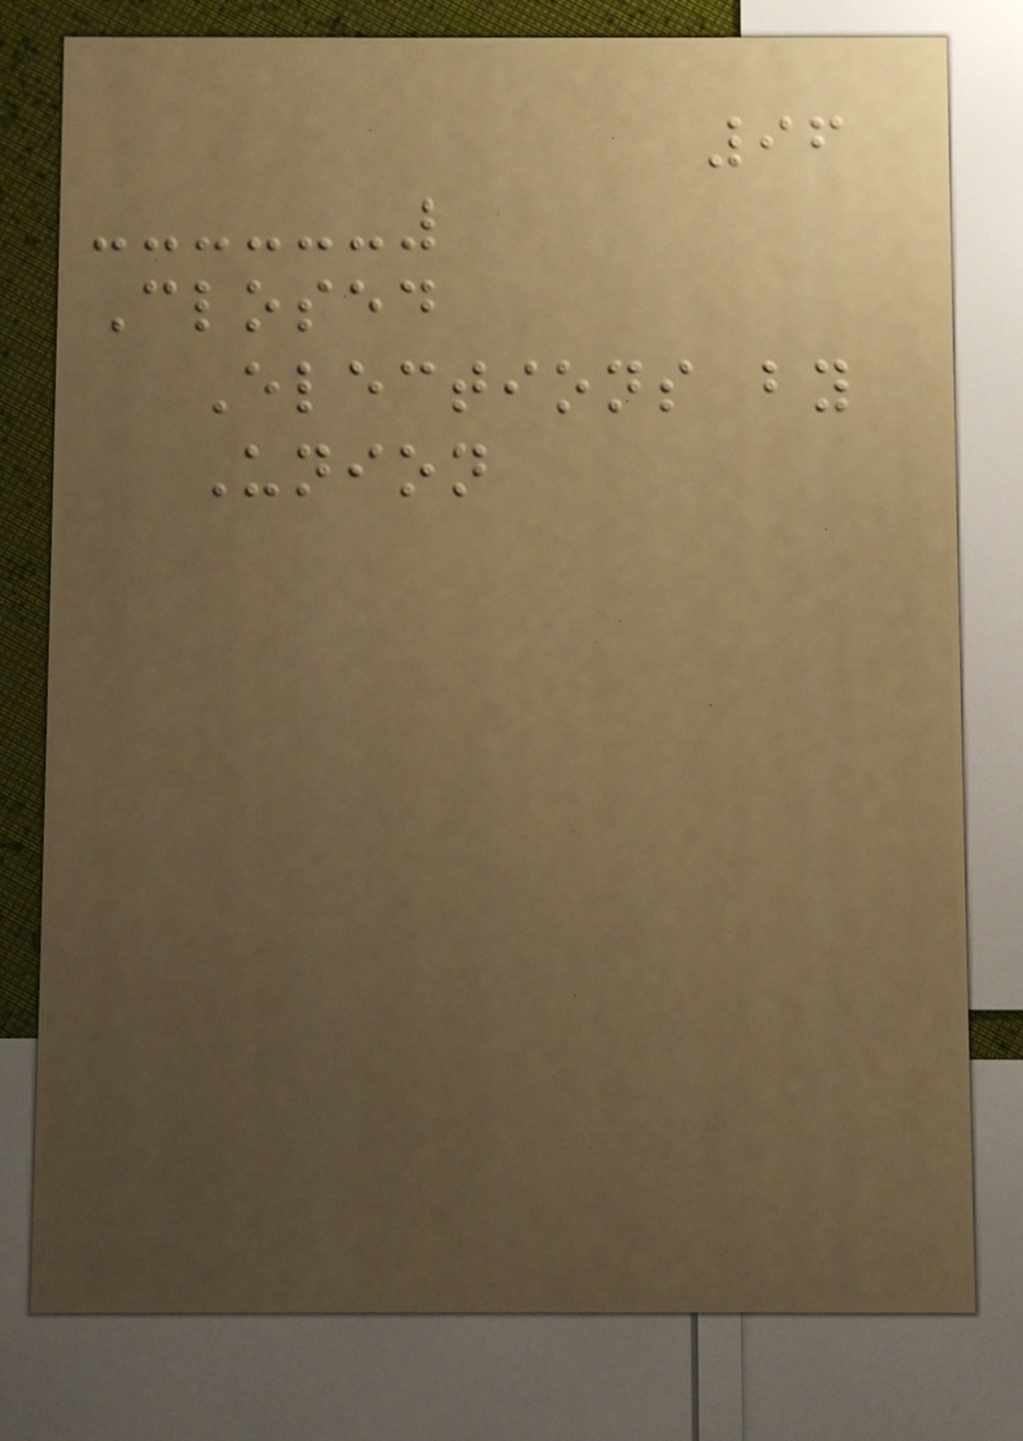96
Closed
Elections by
Union
